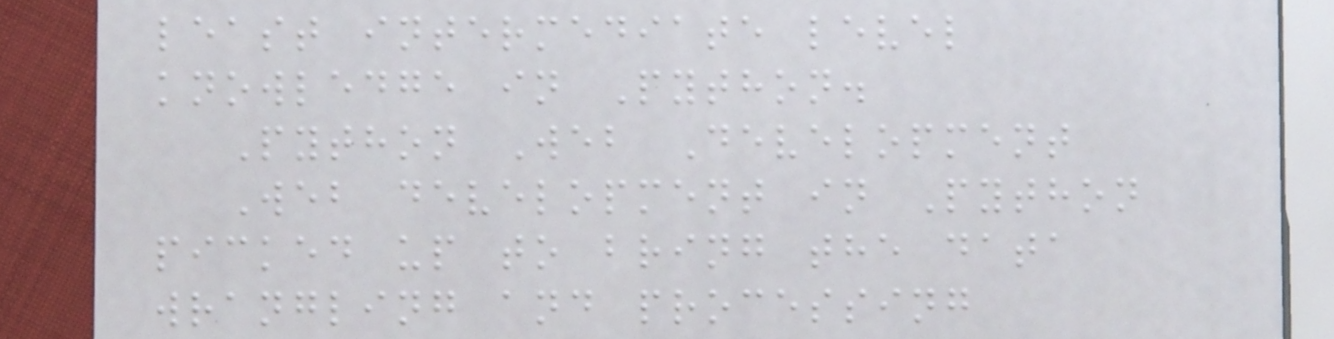least intermediate level
knowledge in Python.
Python Web Development
Web development in Python
picked up to bring the data
wrangling and processing
